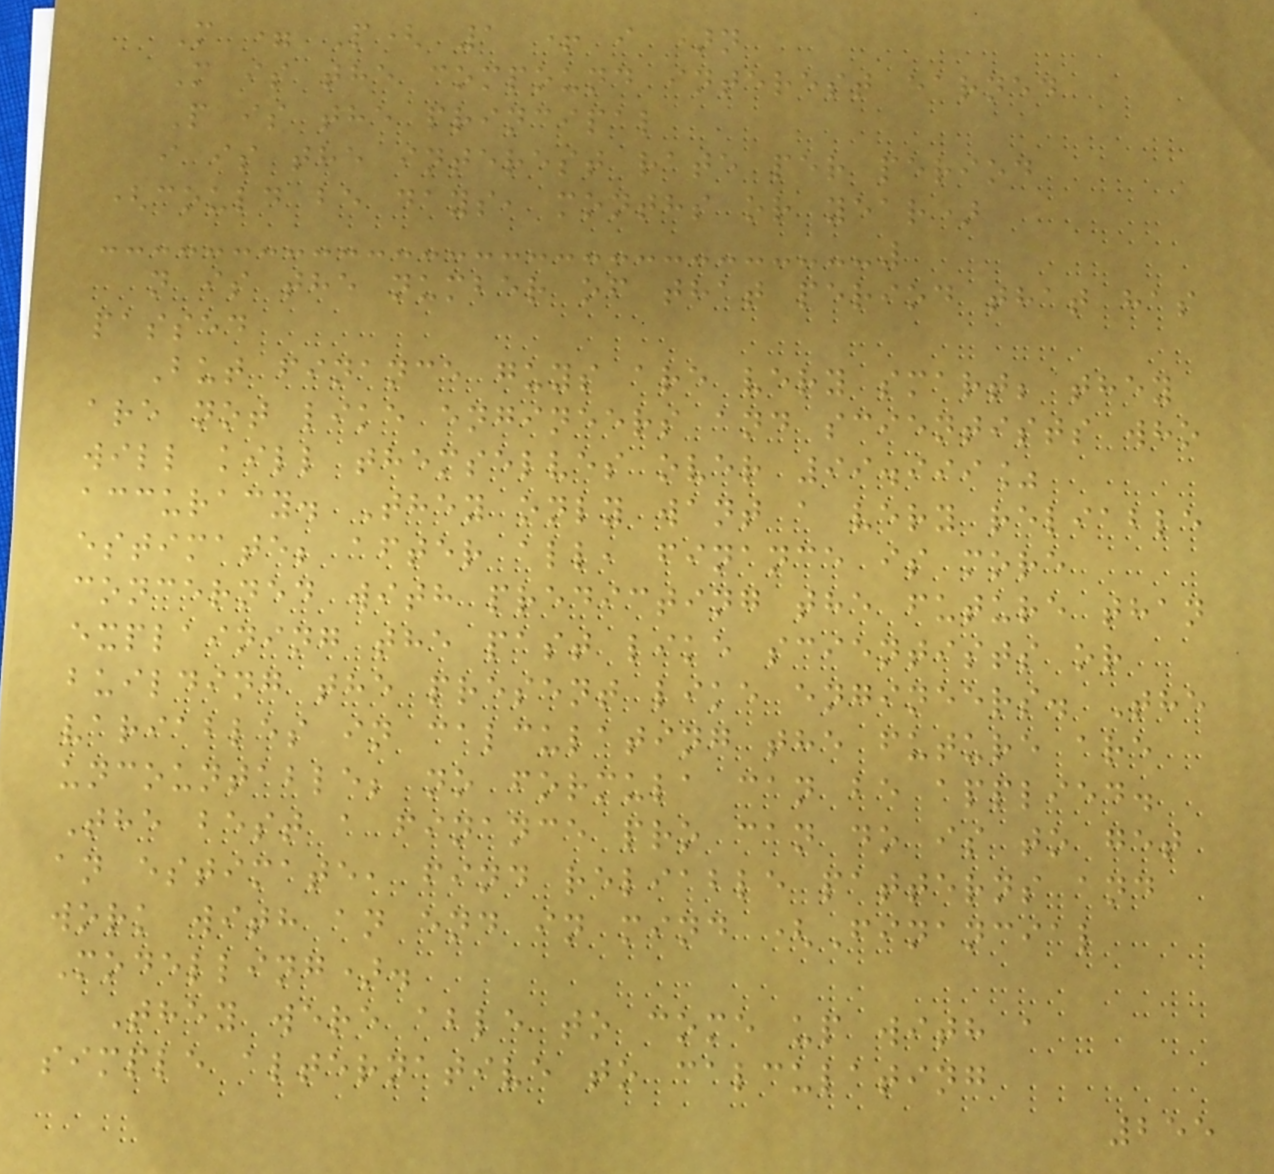M = P( 1 + i )n
M is the compound interest earned
P is the principal
i is the interest rate per period
(could be days, months or year)
n is the number of that period that has
passed
But finance guys are very smart; they
are not like engineers and scientists who
will kill themselves over 99.999%
accuracy. They only want a very reliable
estimate; after all, finance is more
concerned with predicting the future than
explaining the past like scientists or
building the present like engineers. The
variables in calculating the future are
uncountable; no formula can be applied.
The best a finance pro can do is to get
an estimate, find reliable patterns and
work with an end in mind (Financial
Modelling).
They were able to come up with a
simple alternative to calculating
255
